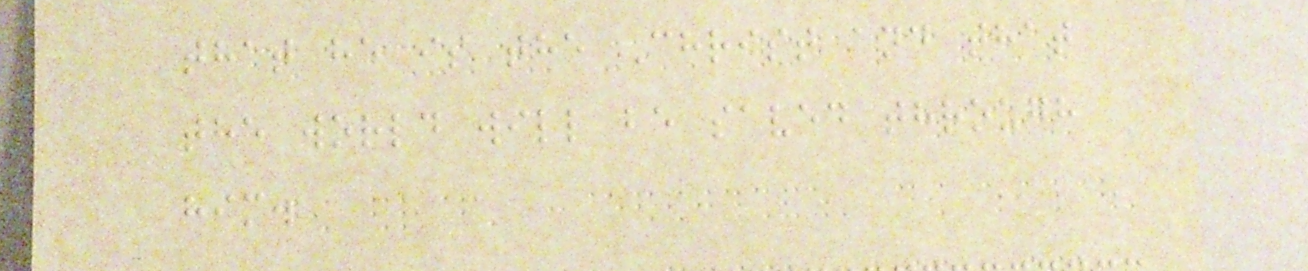that he is the Christ and that
the world will be saved through
him.
